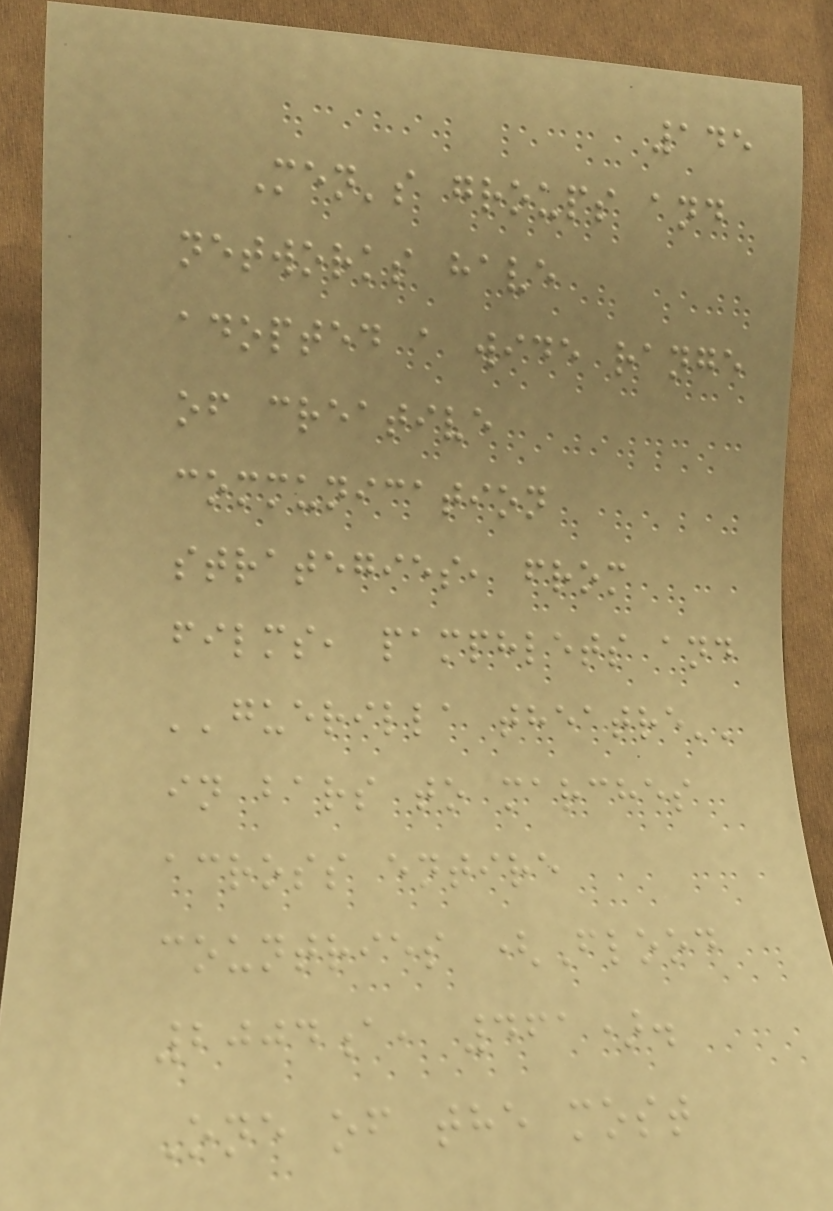145
Men's groups and
networks have
adopted a wide range
of creative
communication
strategies, from
films, pamphlets and
''guerilla theatre''
in bars to marches
across entire
countries (Flood
2004a, 461).
One of the most
